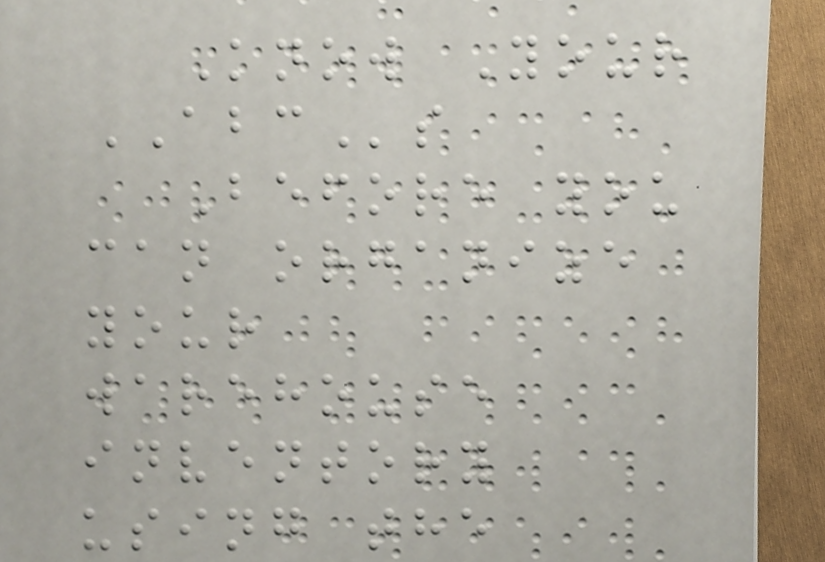Know Your
ABCs
Before you
can organize
your
warehouse
inventory
using the
